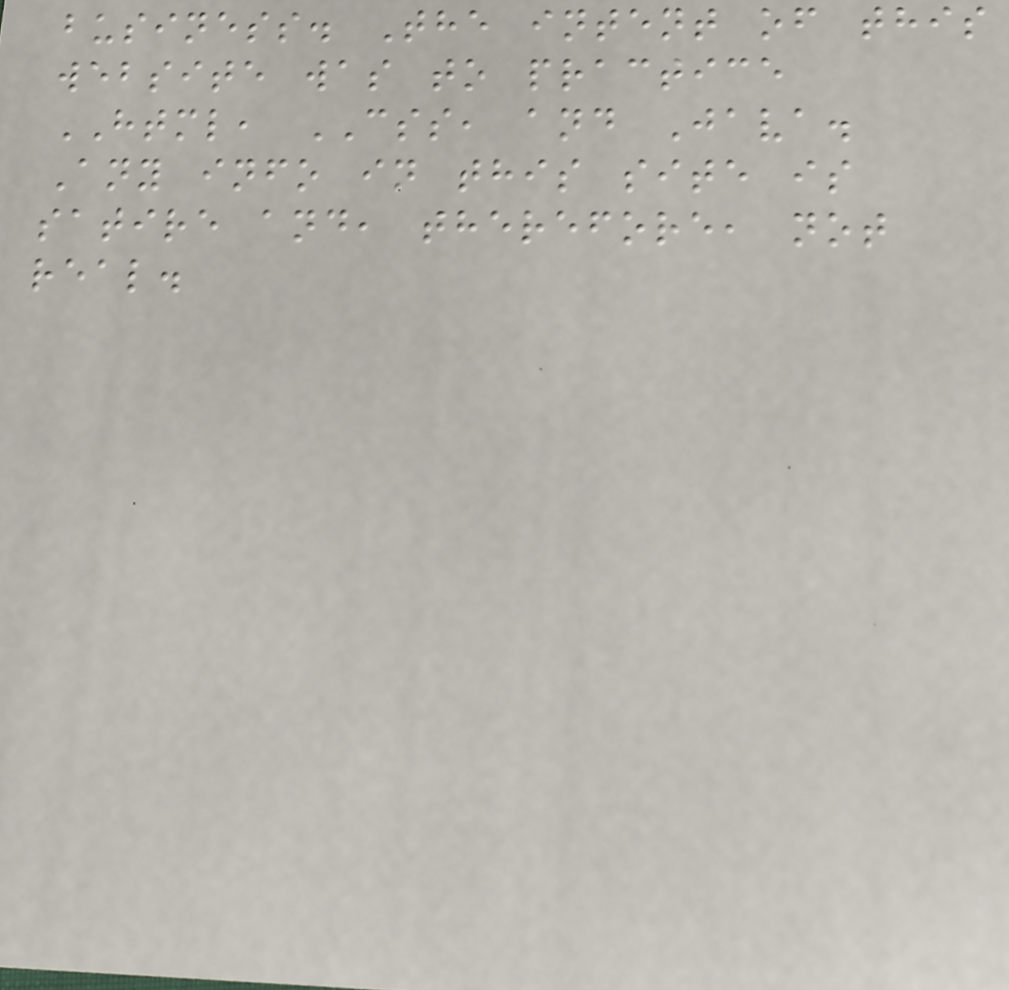business. The intent of this
website was to practice
HTML, CSS, and Java.
Any info in this site is
satire and, therefore, not
real.
